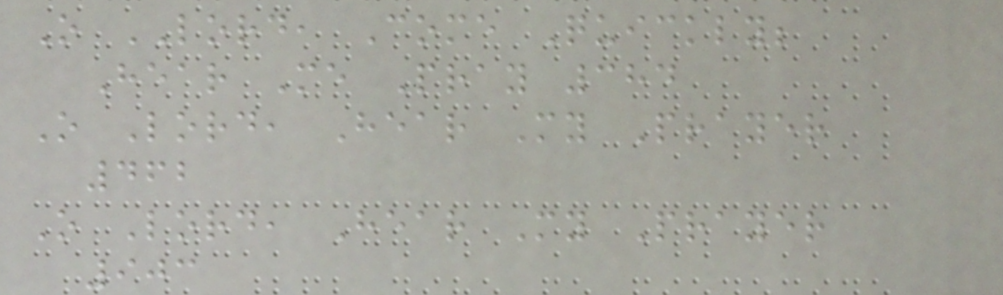O LORD, Come Quickly;
Hear Me Pray 384
O Lord, Hear My Prayer
462
O Lord, Hear My Prayer
903
